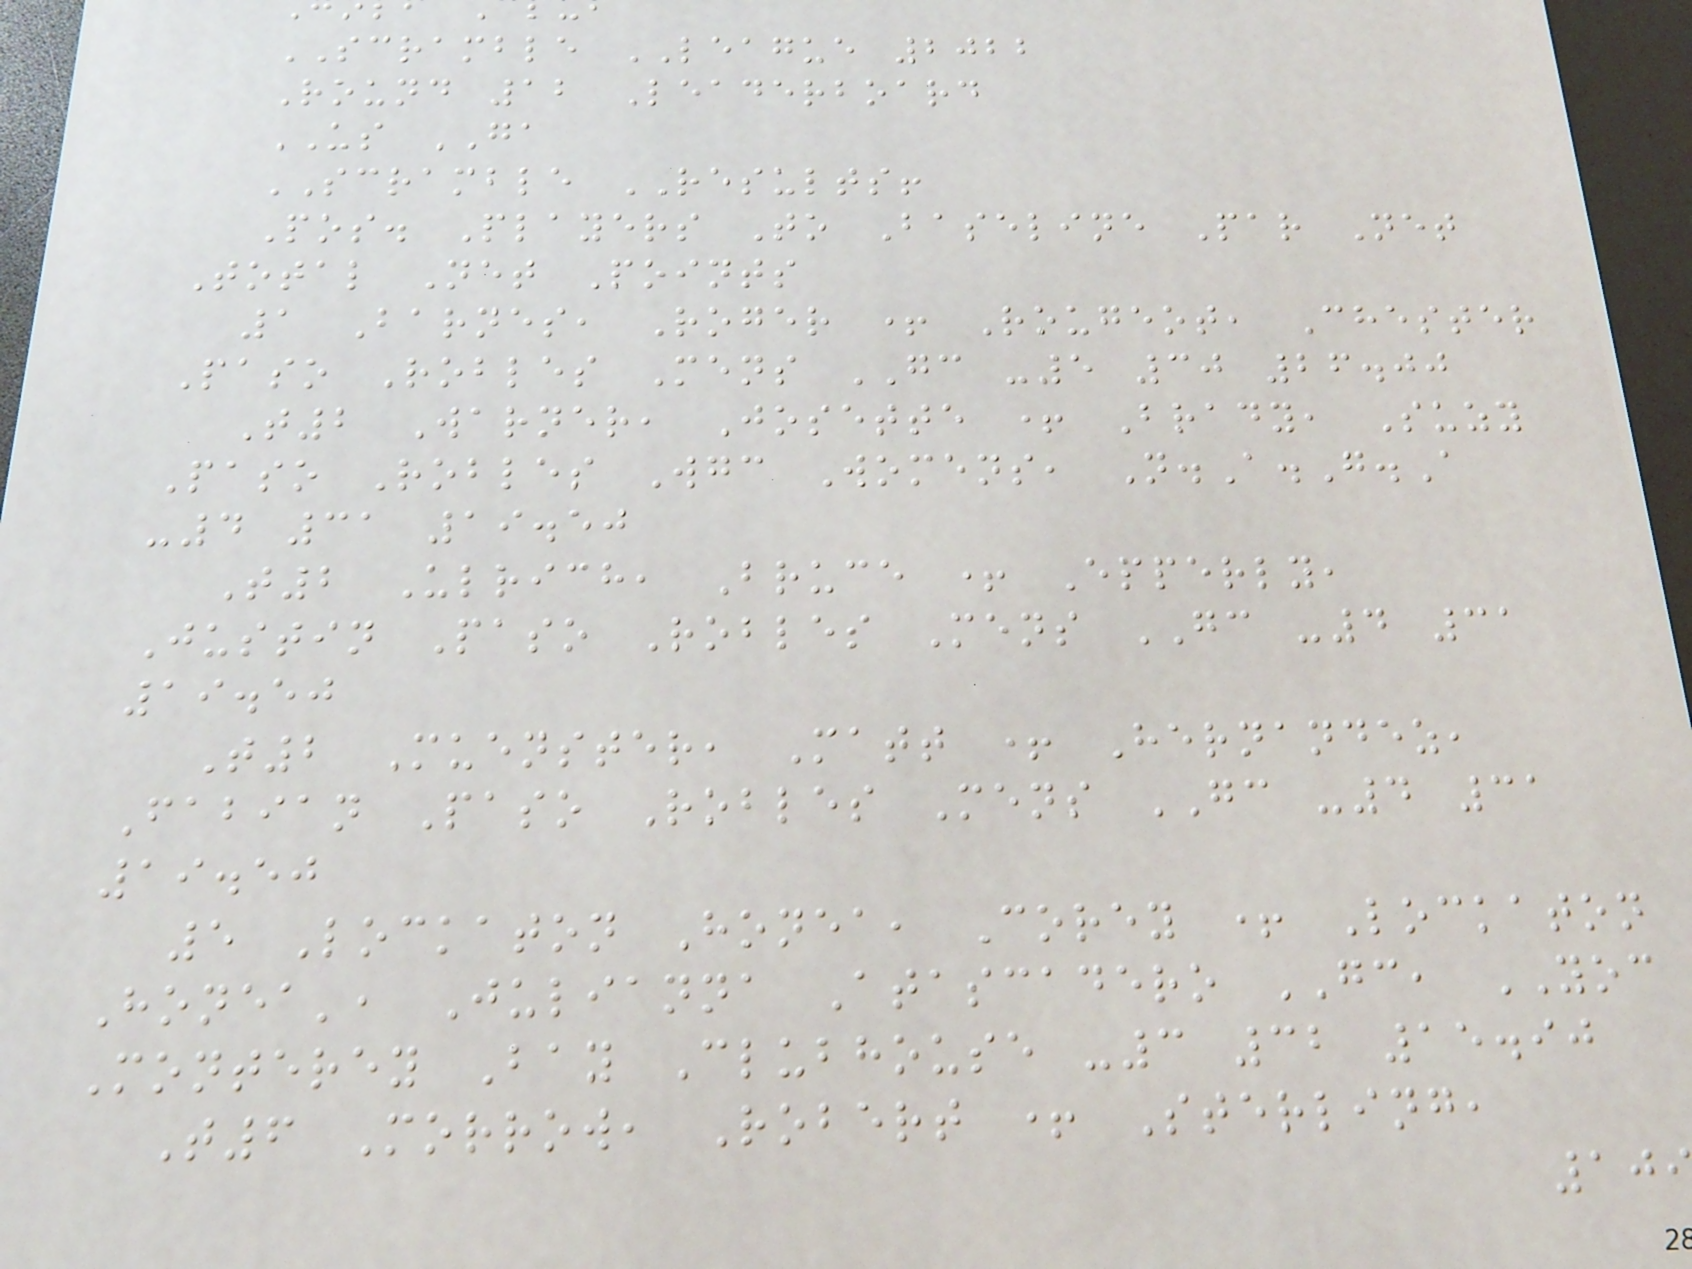SCRAMBLE LEAGUE 2022
Round 12 Leaderboard
US GA
SCRAMBLE RESULTS!
Pos. Players To Baseline Par Net
Total Net Points
1 Barnes, Roger + Rougeot, Chester
Paso Robles Mens GC -5 30 26.00
T2 Warner, Josette + Brady, Suzy
Paso Robles Wgc Womens, N.A.G.A
-4 31 19.50
T2 Ulrich, Bruce + Epperly,
Justin Paso Robles Mens GC -4 31
19.50
T2 Muenster, Matt + Hernandez,
Fabian Paso Robles Mens GC -4 31
19.50
5 Lockaton Honea, Corey + Lockaton
Honea', Julianna Atascadero GC, YOC
Monterey Bay Clubhouse -3 32 15.90
T6 Morrow, Robert + Sterling,
